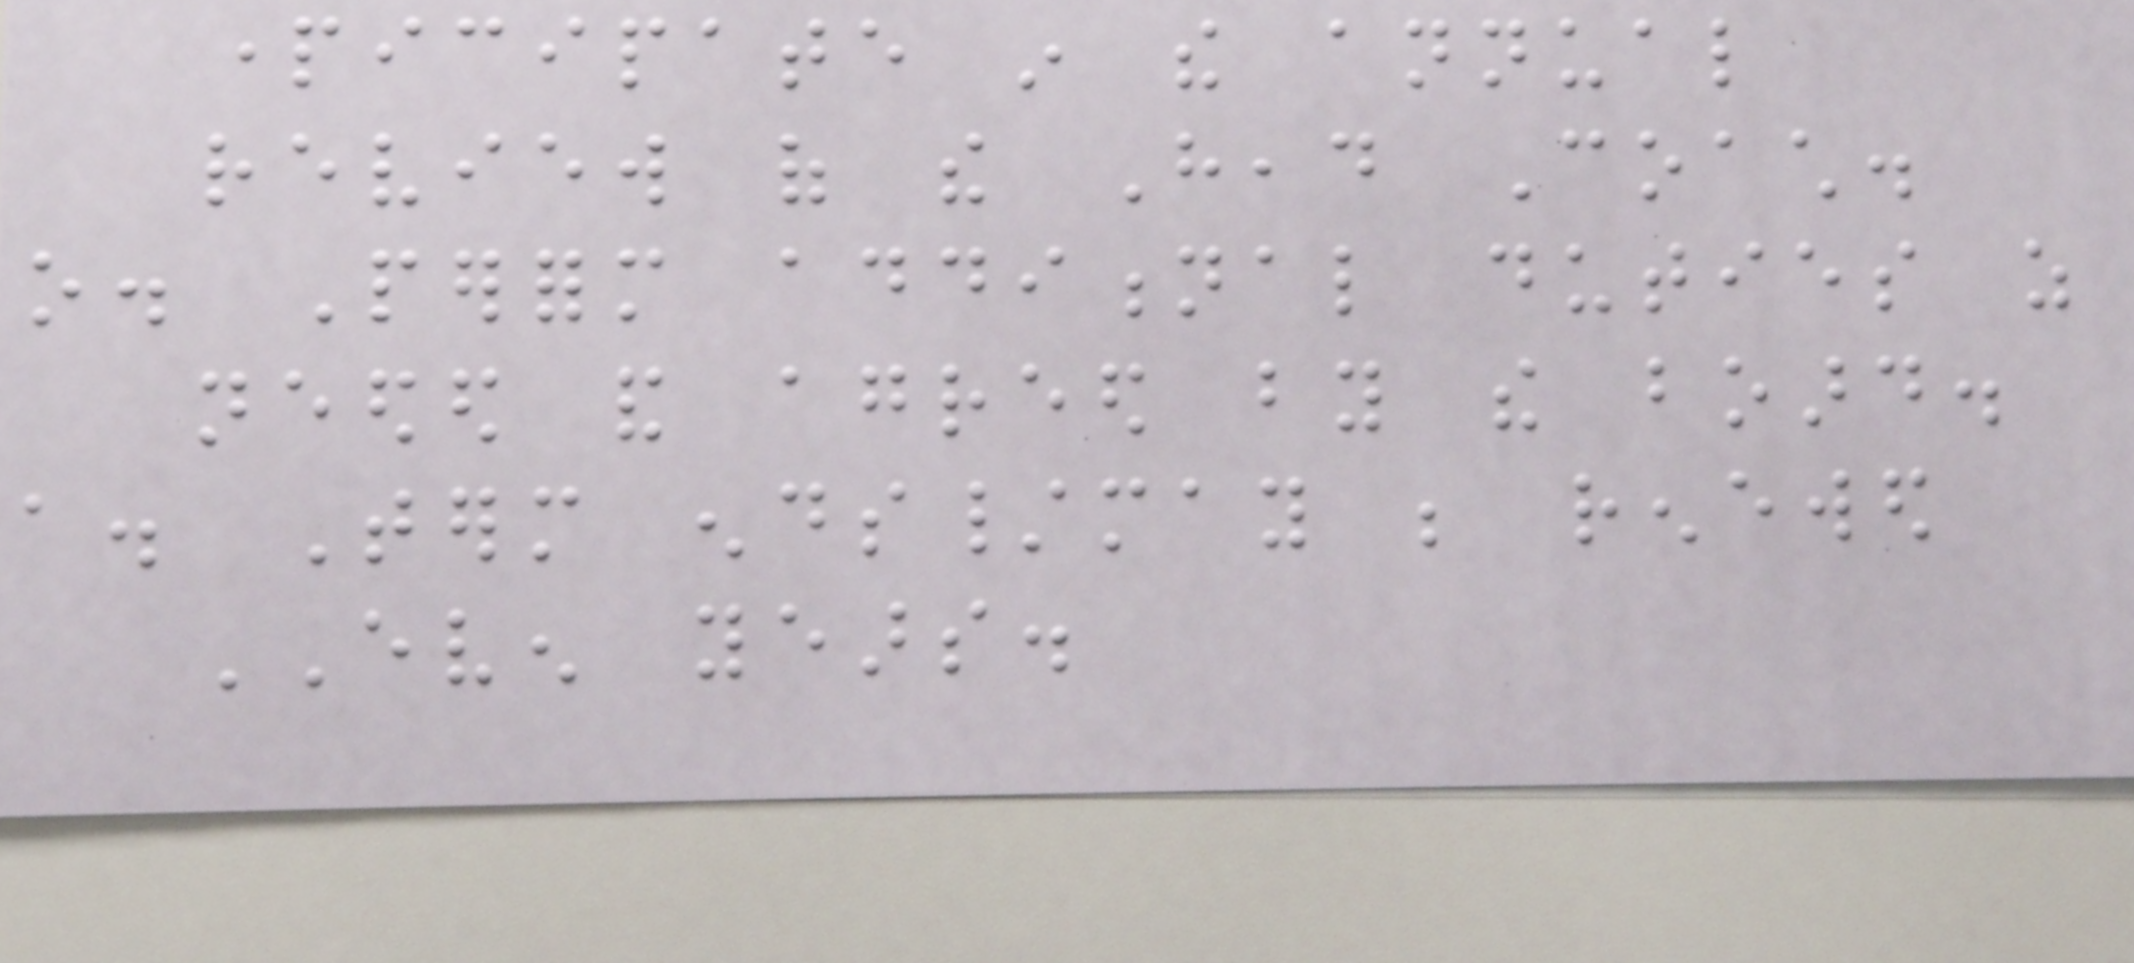participate in the annual
review of the Head Coach.
o. Perform additional duties as
needed and agreed by the board.
a. Term ends/may be renewed
EVEN years.
